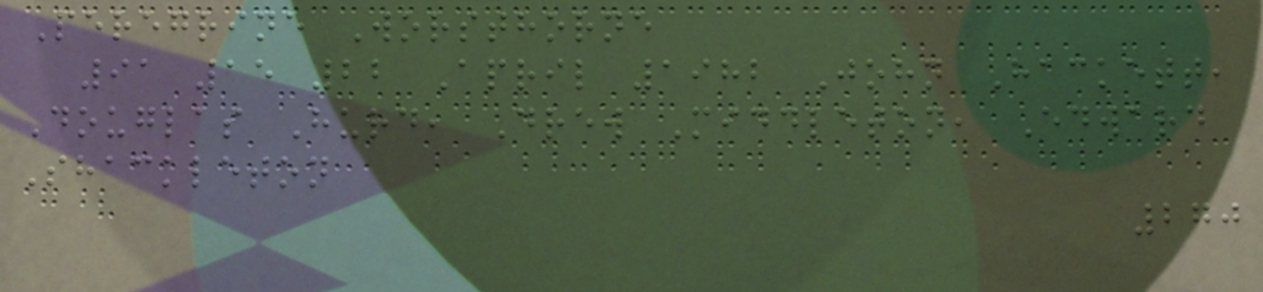Peregrine Worsthorne
91 15 22 April 1982 John Hackett,
Douglas Hurd, Drew Middleton, Edward
Shackleton
270
